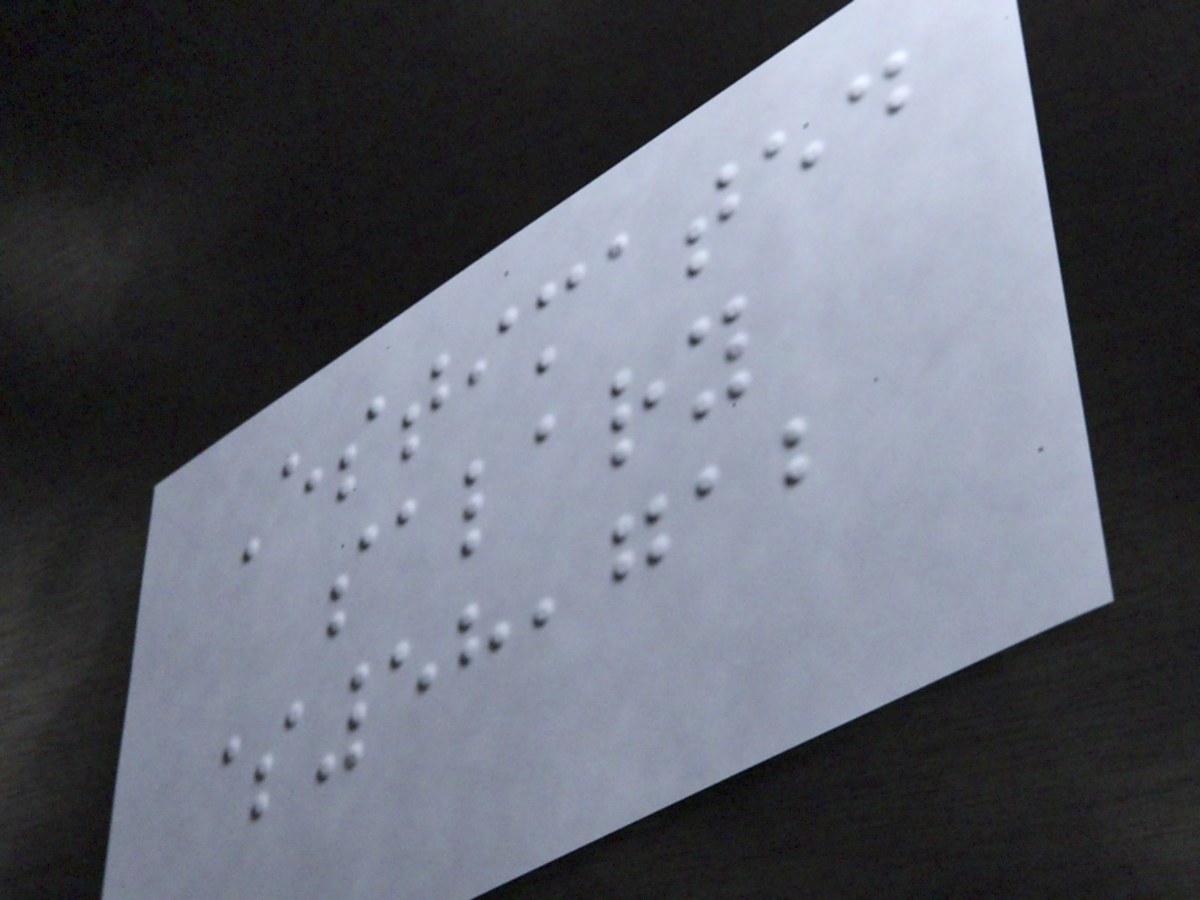Estimated
salary
$58,712
